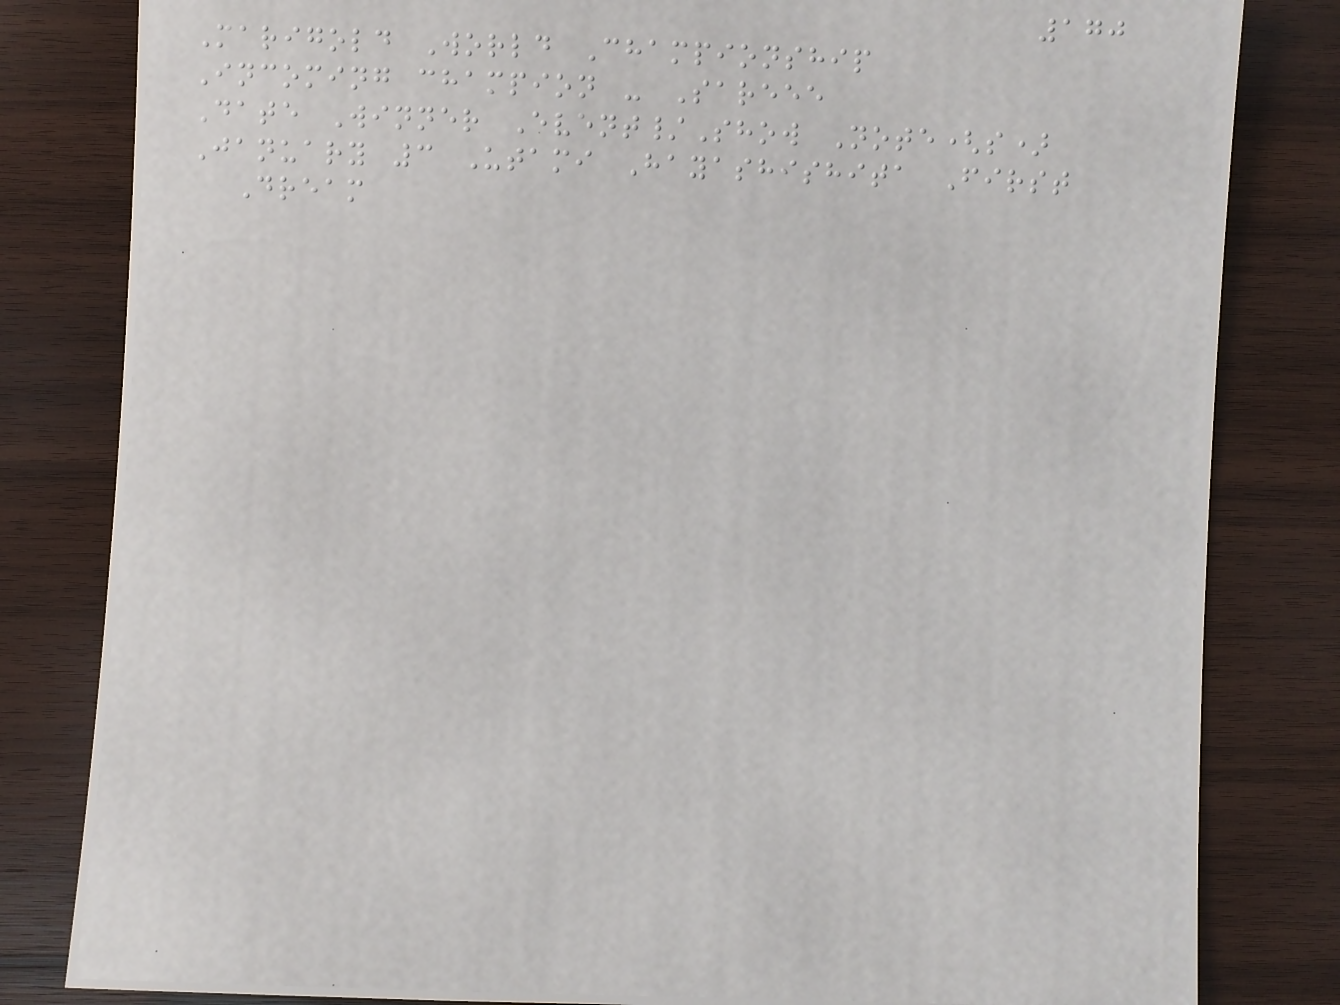170
Marigold World Championship
Incoming champion - Sareee
Date Winner Event/Show Note(s)
January 3 Utami Hayashishita First
Dream
